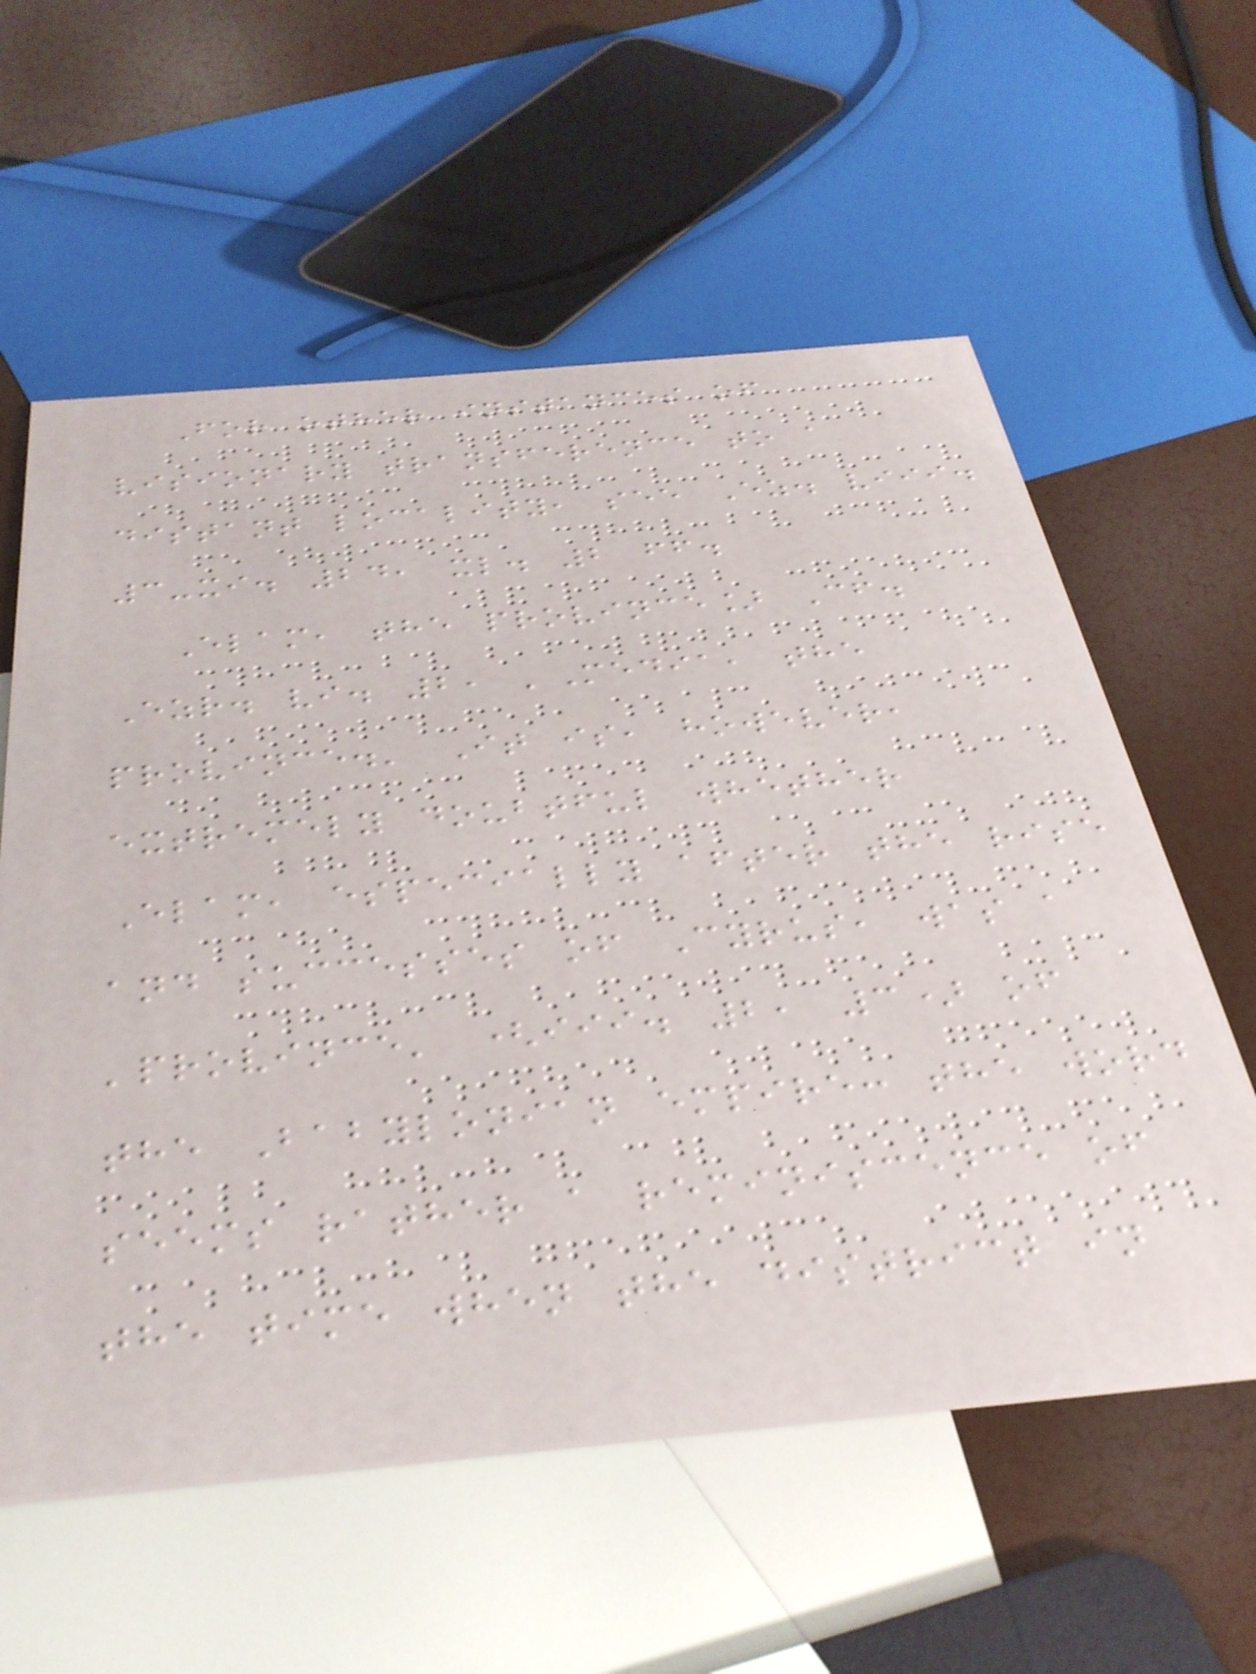For other instances of
visionary transference to a
distant locality, see Ez. viii.
3-xi. 24, xl. 2 ff.
Elam, the province] Cf.
Ezr. vi. 2, 'Media, the
province.' It is, however,
extremely doubtful whether
Elam, especially after the rise
and successes of Cyrus, was a
'province' (iii. 2, 3) of
the Babylonian empire: the word
seems rather a reminiscence of
the time when the district in
